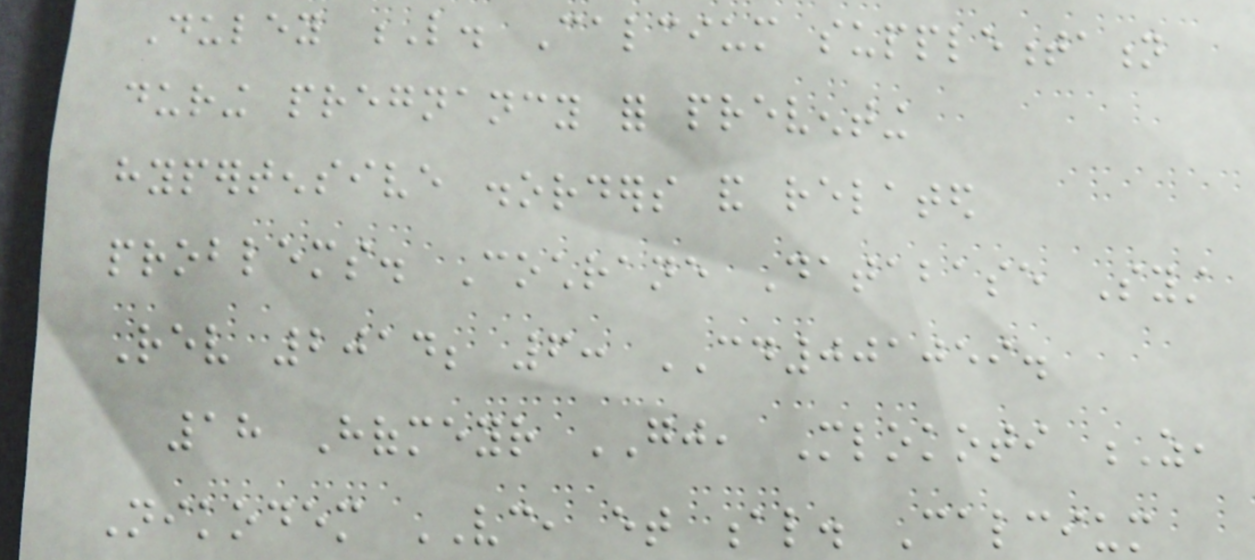Duley L. Calcium supplementation
during pregnancy for preventing
hypertensive disorders and related
problems. Cochrane Database Syst
Rev 2014; 6: CD001059.
18 Hofmeyr GJ, Mlokoti Z,
Nikodem VC, et al. Calcium
